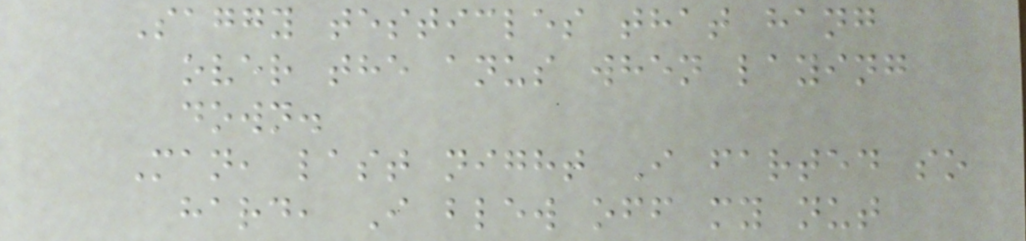Saggy testicles that hang
over the anus when laying
down.
Man, last night I farted so
hard, I blew off my nut
